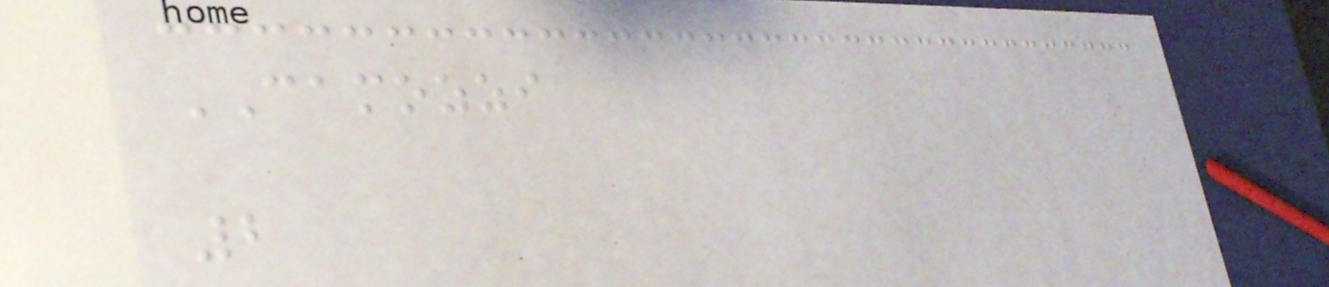CAMOZZI
2
